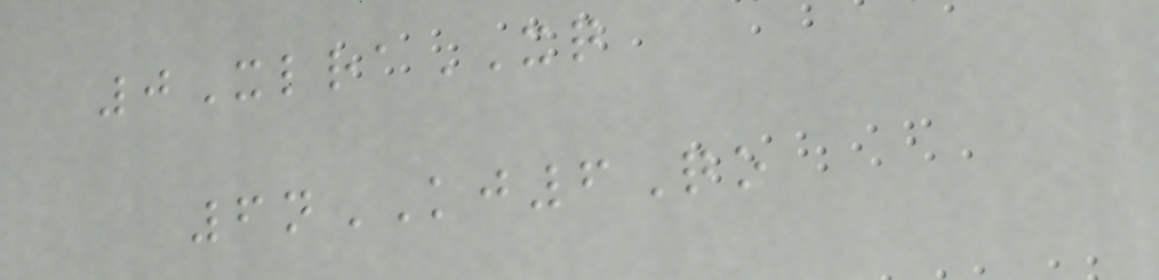0XlraXQ
6nKJ6Qo
